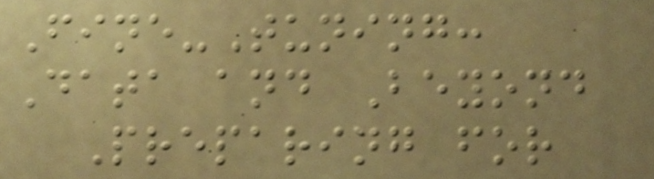Fine-Tuning:
Data and Beyond
Preparing for
